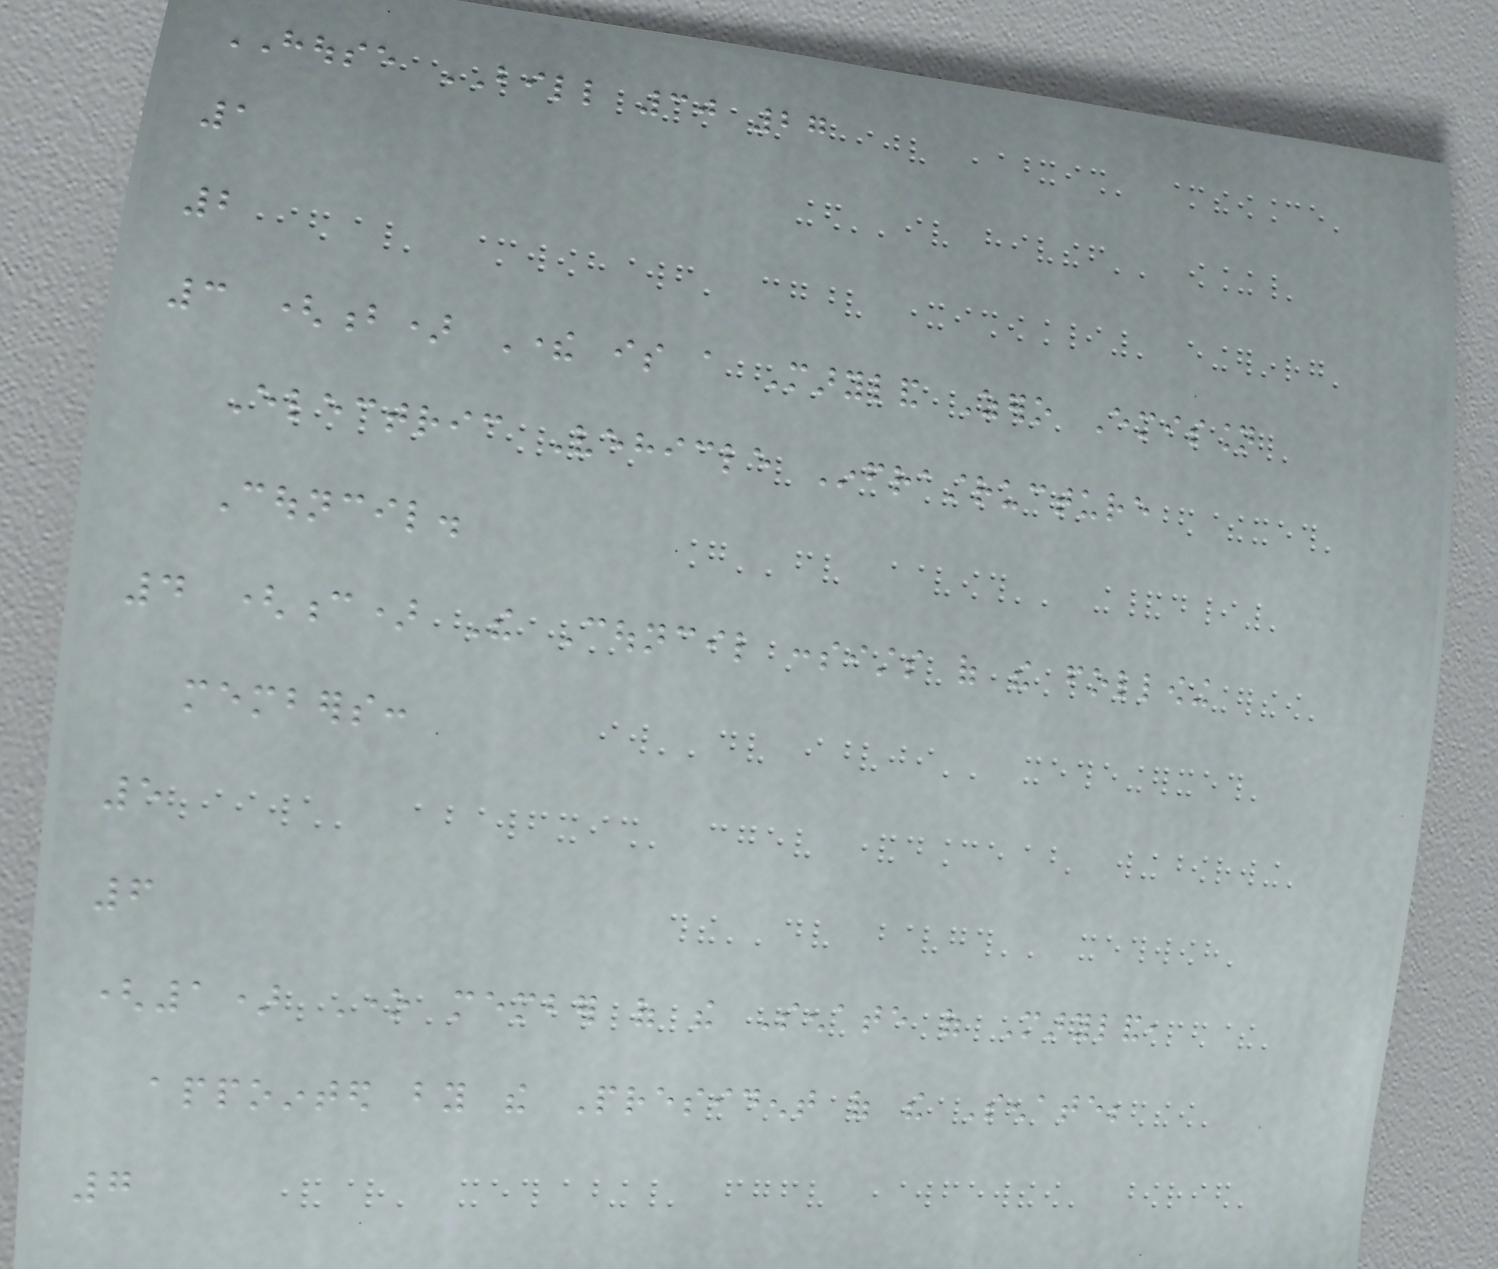HOUSE BILL 30 27
1
2
3 (b) There is a Maryland Zero Emission
Electric Vehicle Infrastructure
Council.
4 (c) The Council consists of the following
members:
5
6
(1) One member of the Senate of Maryland,
appointed by the President of the Senate;
7
